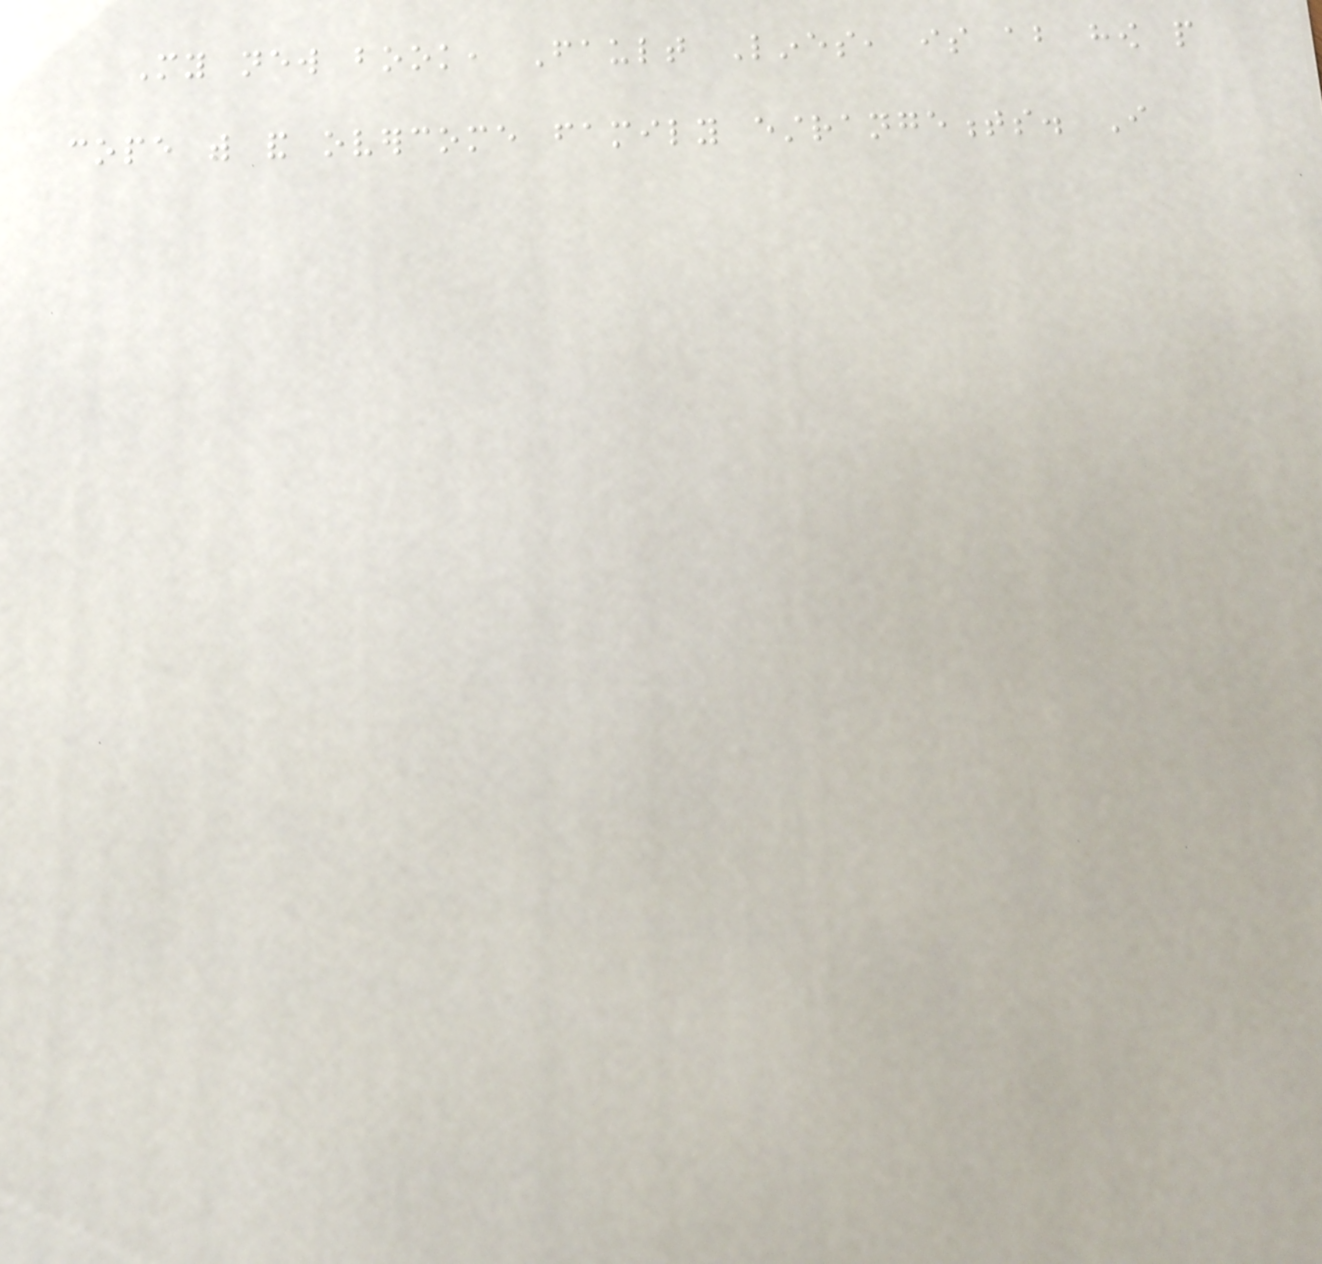My new book, Fault Lines, is about how people
cope with and overcome family estrangements. I
